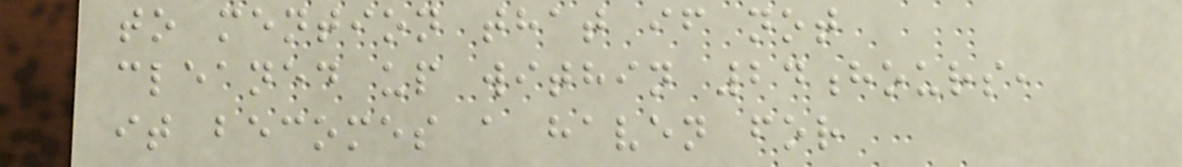to mention that if not
cleaned up within 24hours,
it becomes a haven for
